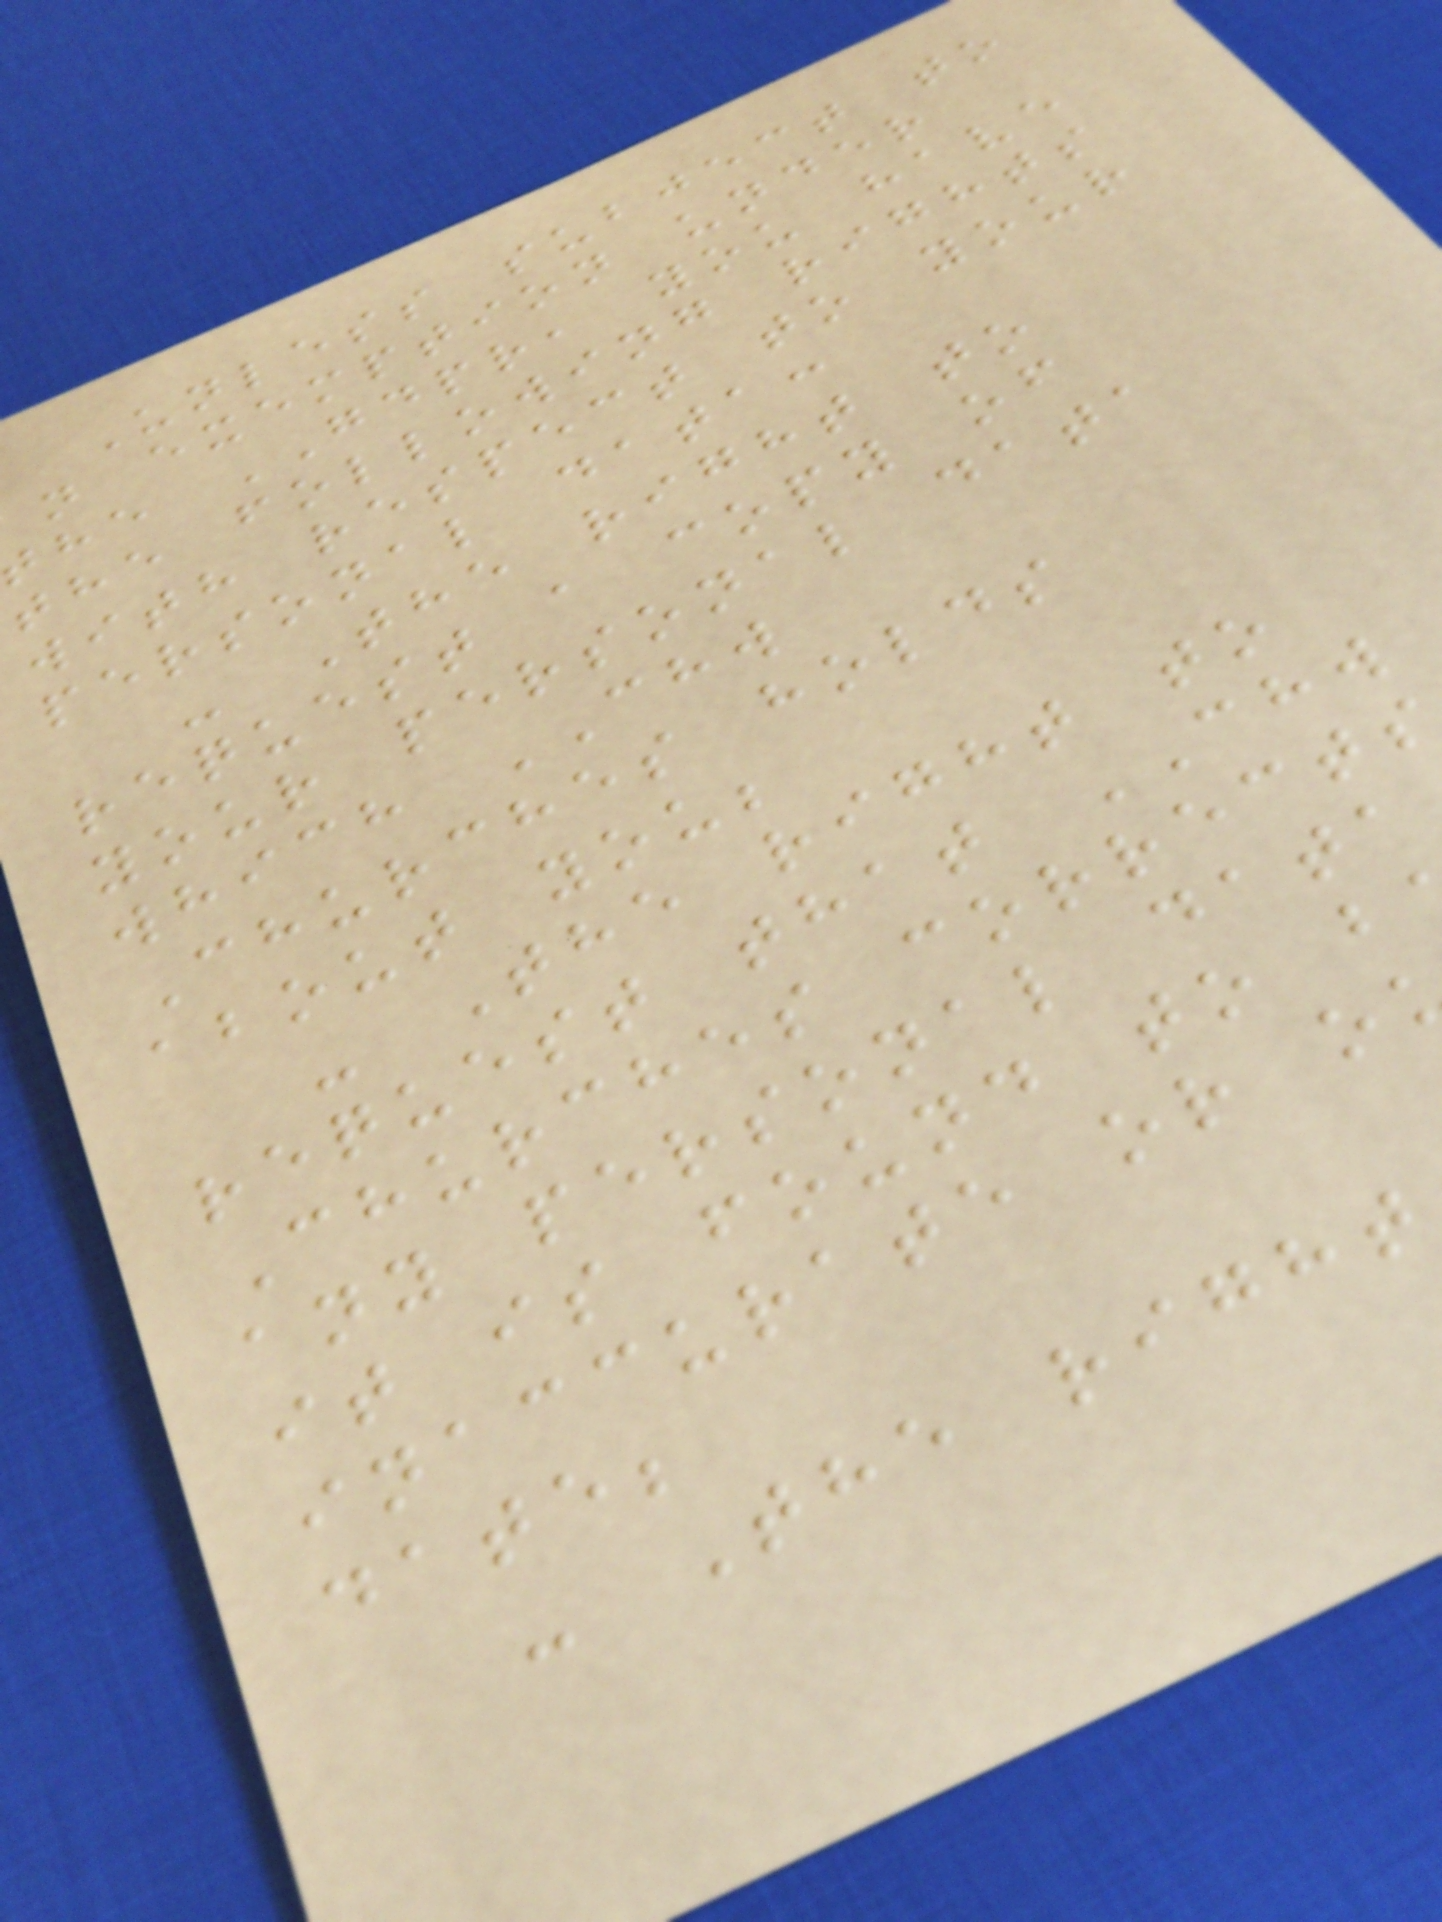Unless subject to
n exemption under
he GDPR, you have
the following rights
with respect to your
personal data:
- The right to
request a copy of
your personal data
which CHW
Churches holds
about you;
- The right to
request that CHW
Churches corrects
any personal data
it is found to b
inaccurate or o
date;
- The right
